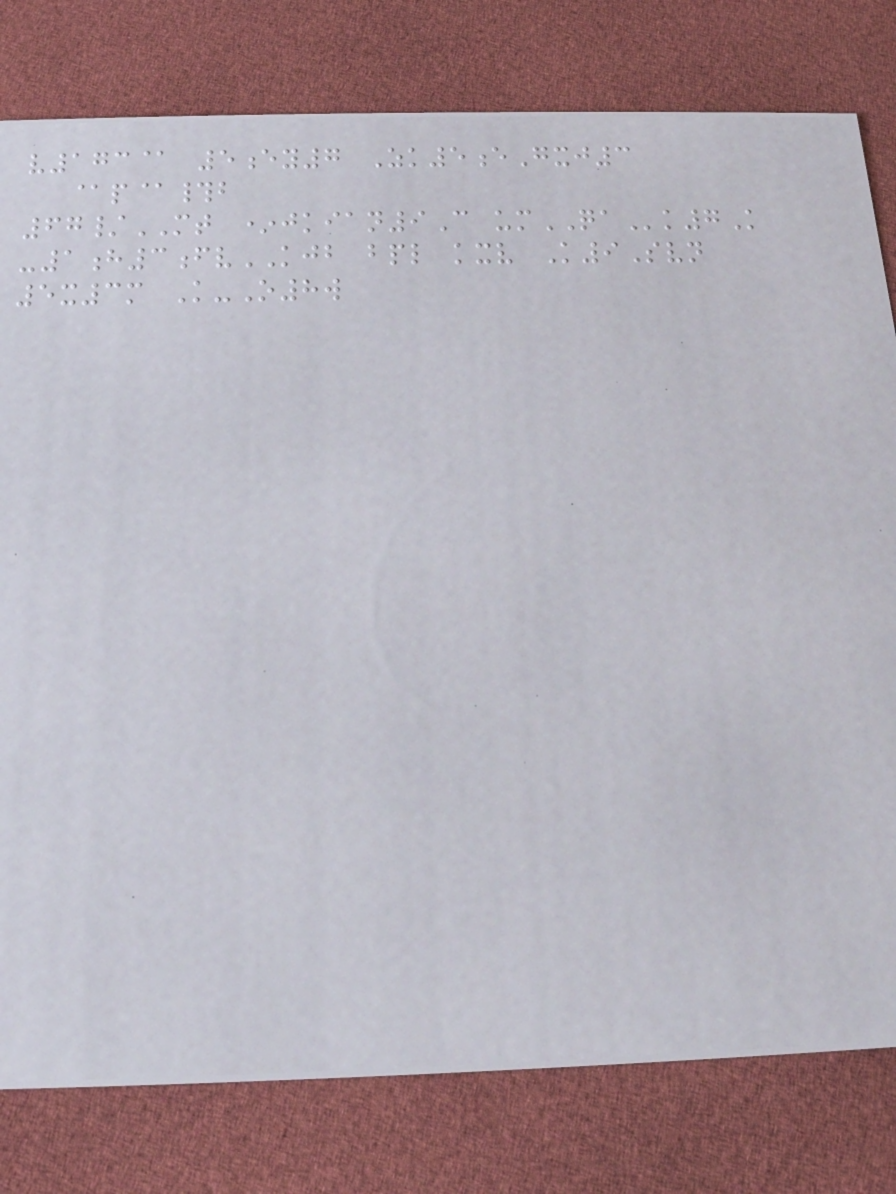v173@ 5ey7 Zk5eGxj3
@p@#b
67/MT *jkian9C umQAk7K
-1h3fvKJB bpl kxv K9Svn
5x3m K-O8w
